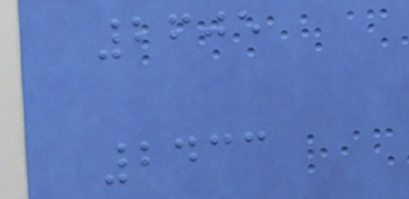2605
2433
